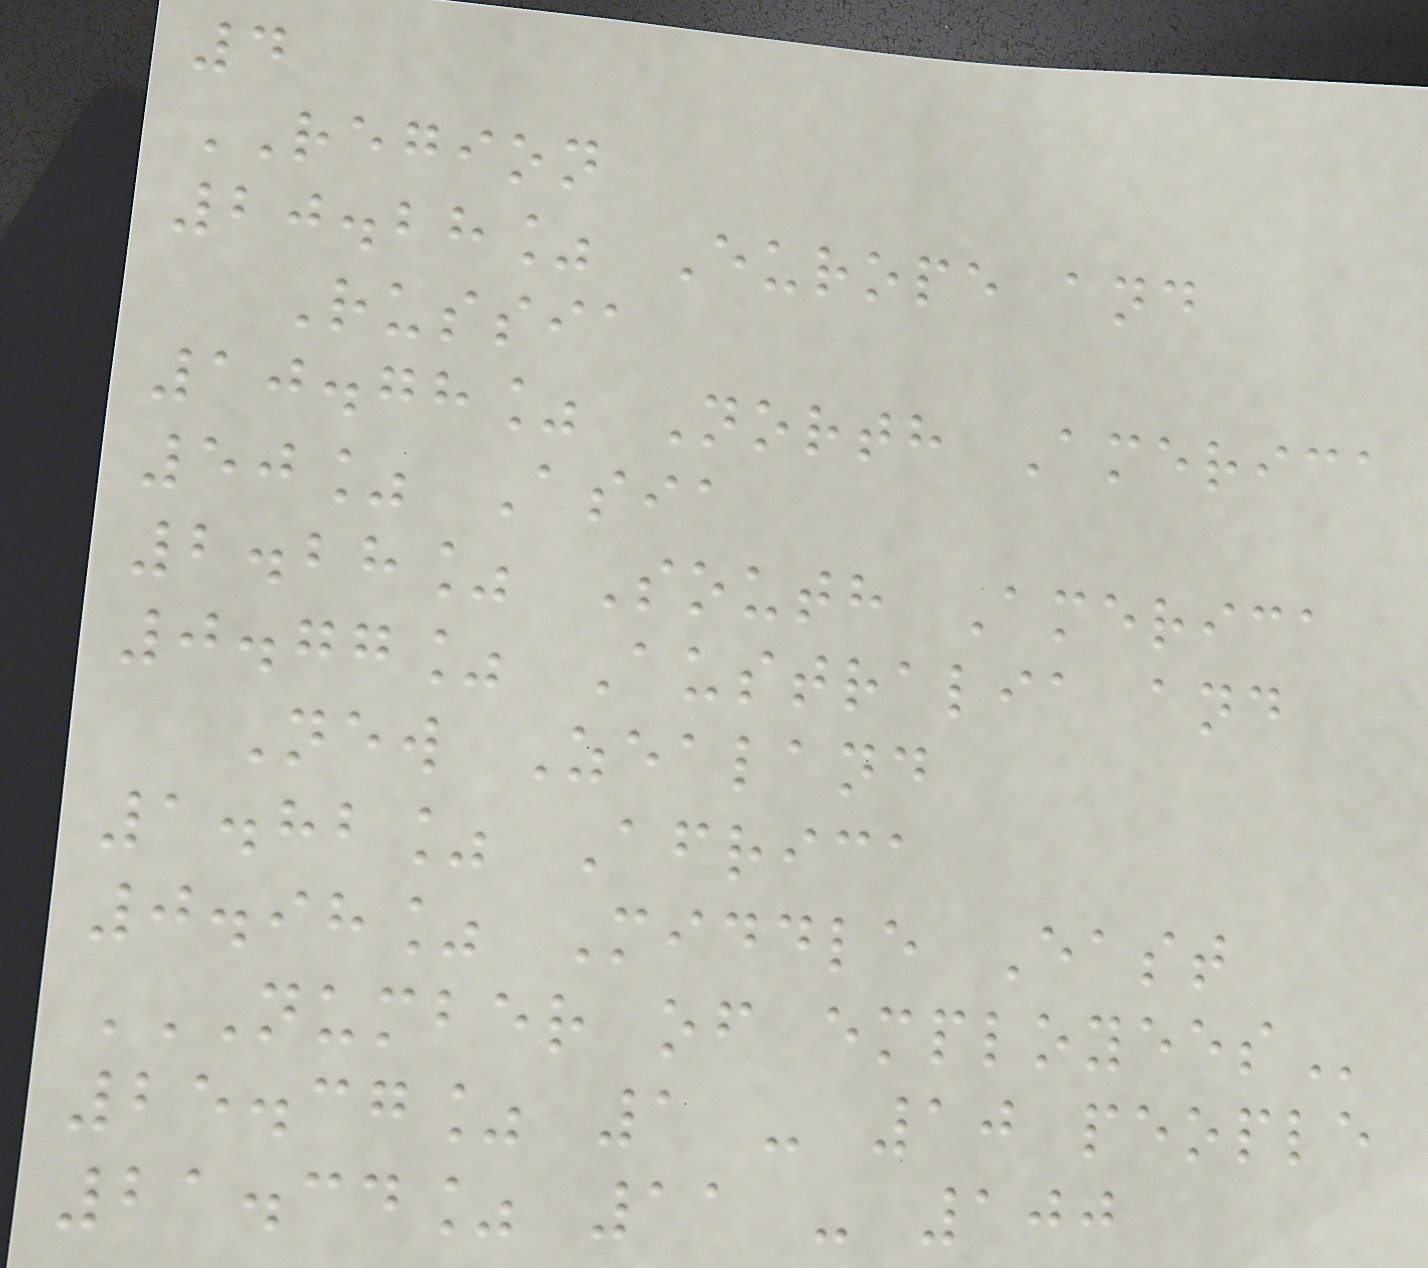4
REGION
20.28% Europe and
Russia
10.78% North America
50% Asia
2.28% South America
0.77% Australia and
New Zealand
1.82% Africa
0.98% Middle East
NUMBER OF EMPLOYEES
25.37% 1 - 10 people
21.34% 11 - 100
